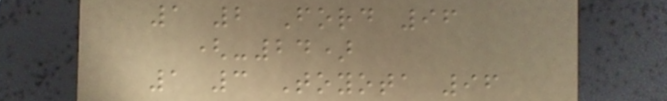1 2 Ford 96
(-24)
1 3 Toyota 96
